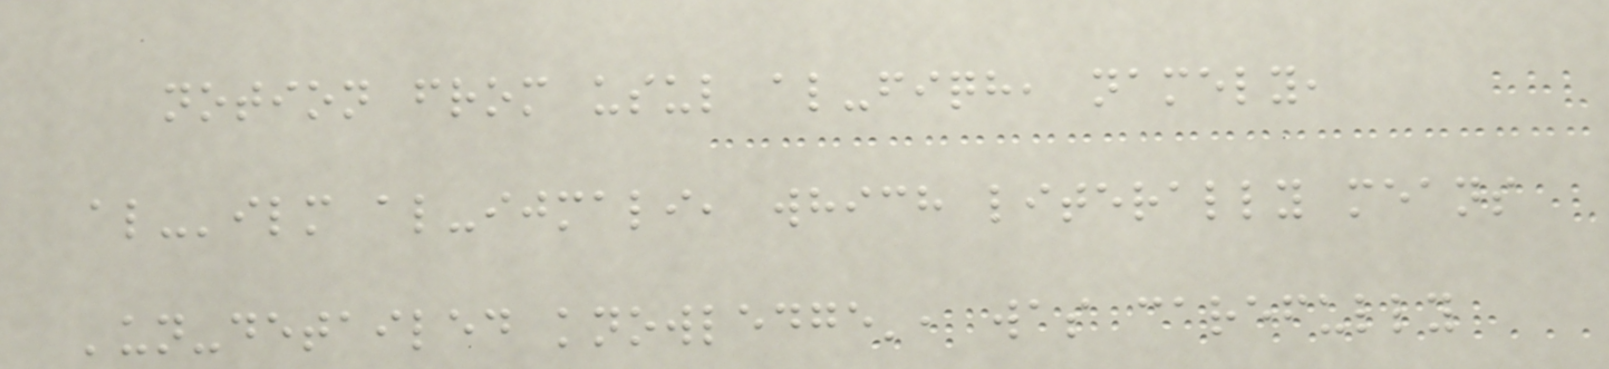notion from usul al-fiqh, namely,
al-'ilm al-ijmali, which literally means
'un-detailed knowledge', was carefully
